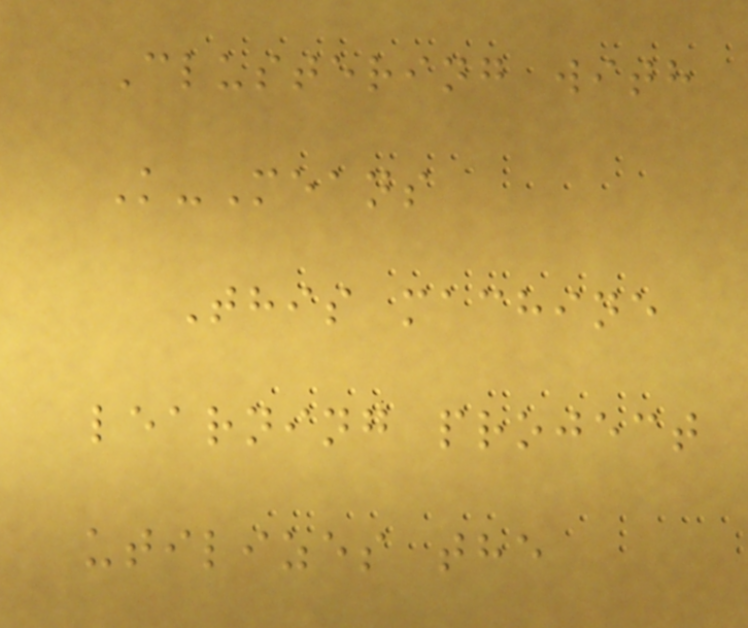Clustering with
K-Means
This machine
learning project
utilizes the
